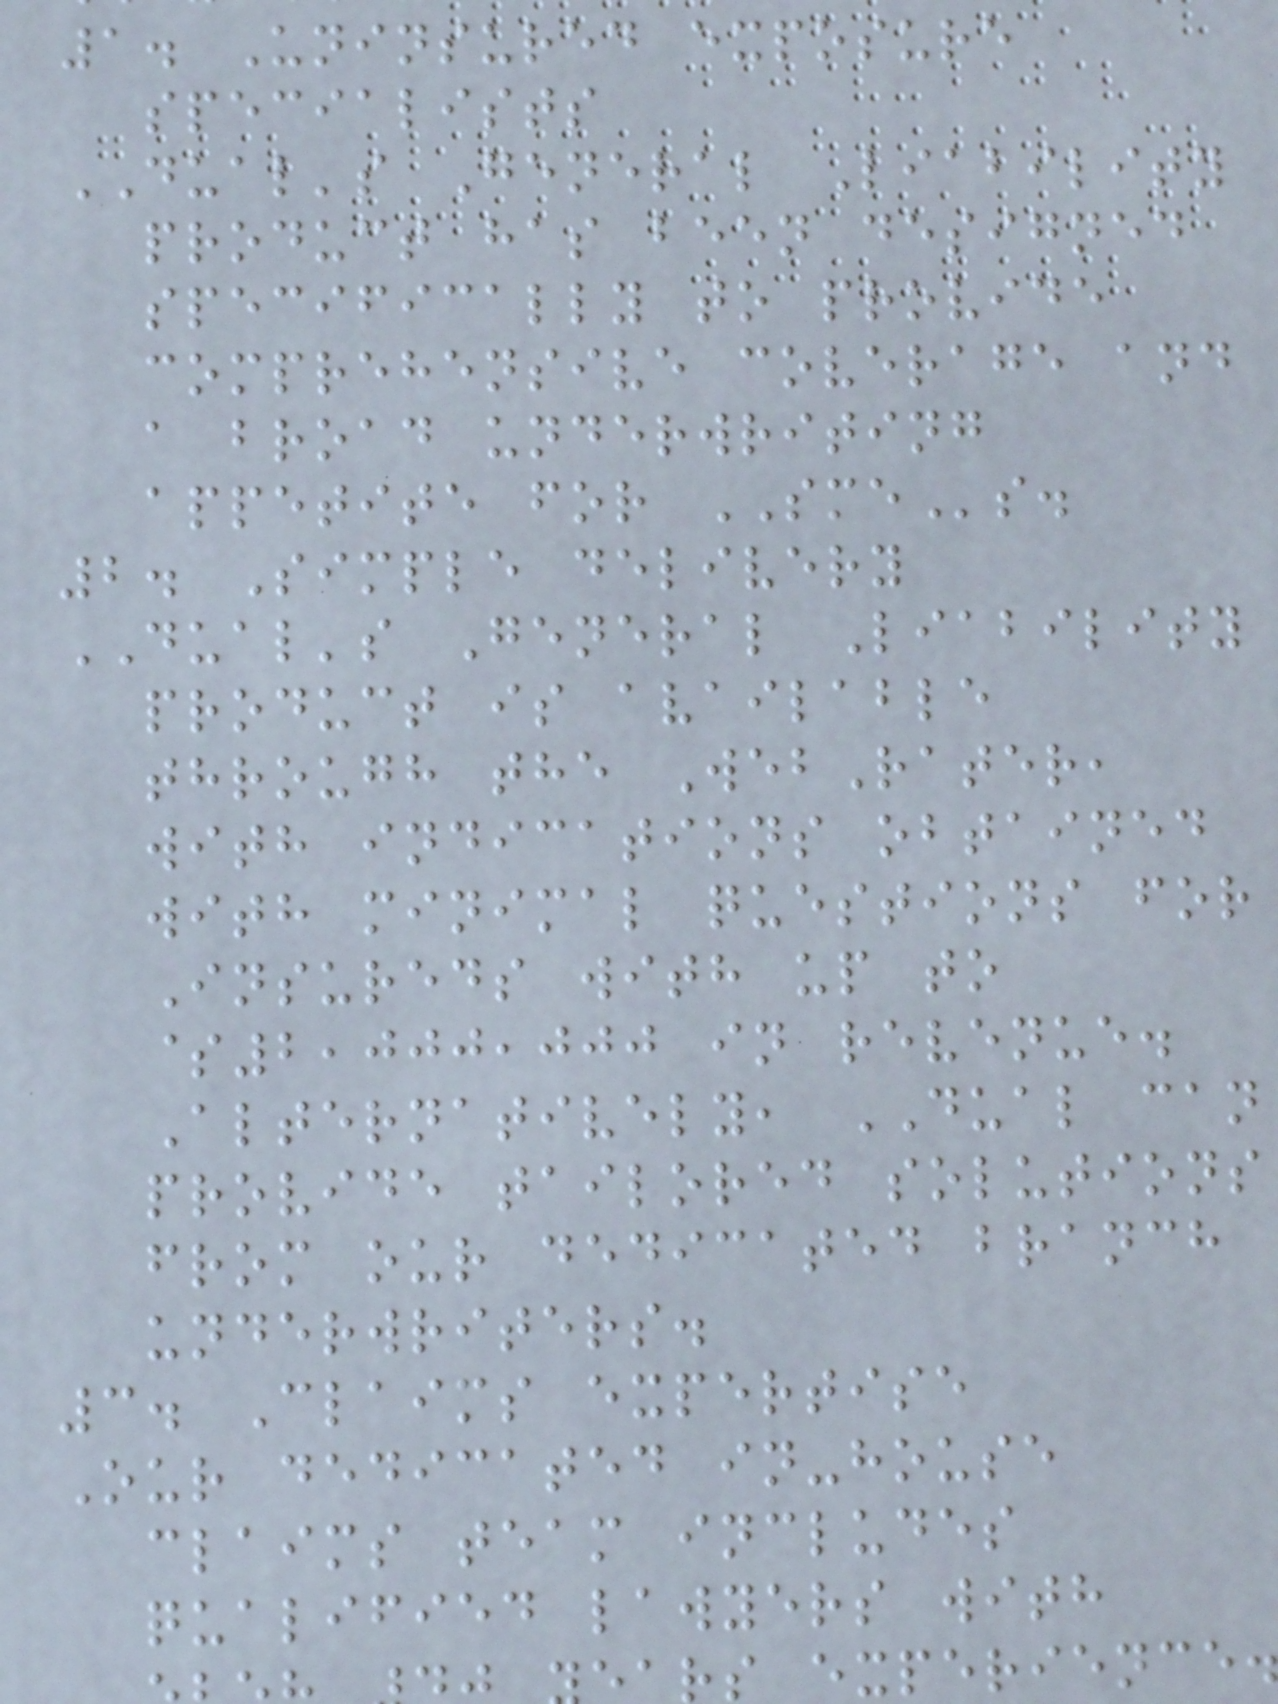1. Uninsured exposure
specialists
DUAL's General Liability
product has been designed
specifically to provide
comprehensive coverage and
a broad underwriting
appetite for SMEs.
2. Simple delivery
DUAL's General Liability
product is available
through the WebRater,
with indications obtained
with minimal questions for
Insureds with up to
$2,000,000 in revenue.
Alternatively, DUAL can
provide tailored solutions
from our dedicated branch
underwriters.
3. Claims expertise
Our dedicated in-house
claims team includes
qualified lawyers with
rs experience.
